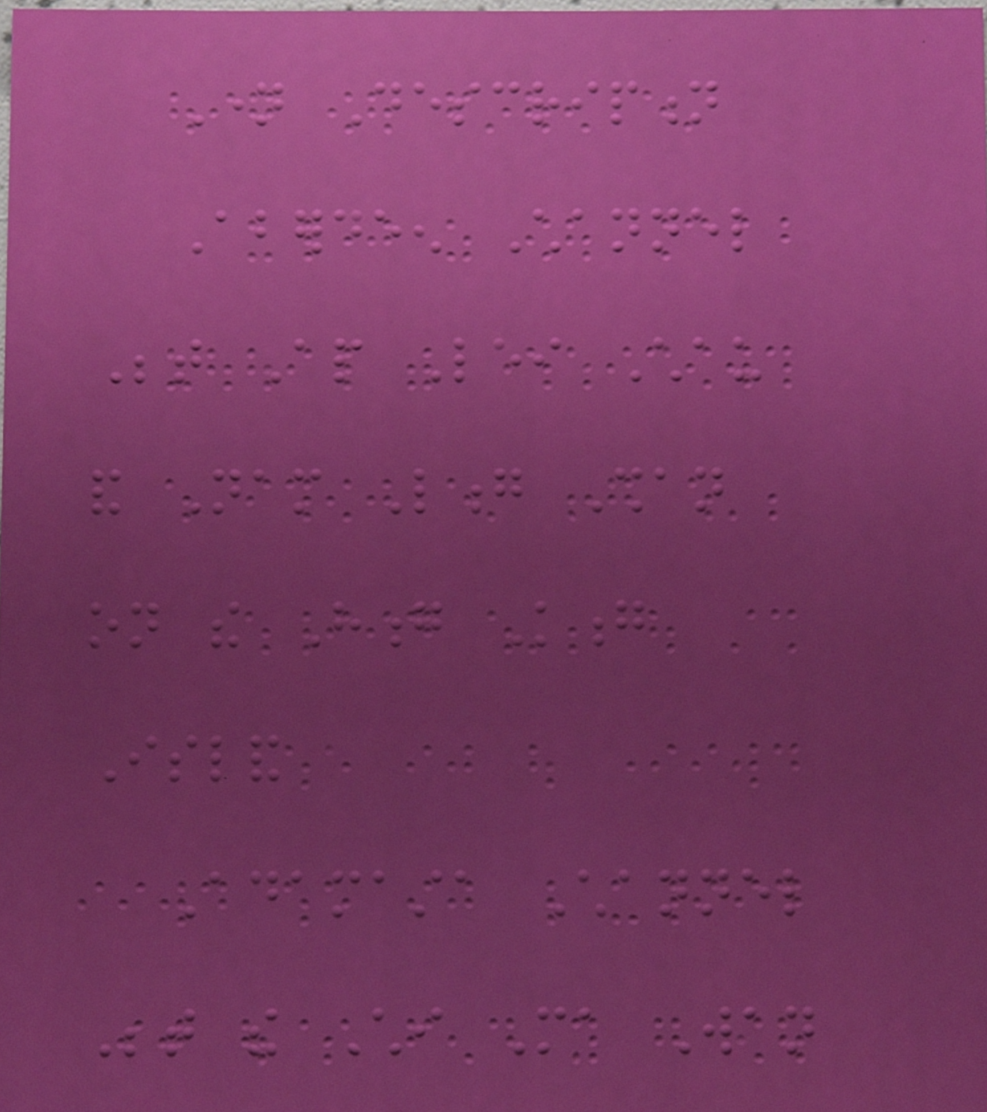Name Description
Aberdeen Channel
Between Ap Lei Chau
and Nam Long Shan
on the Hong Kong
Island
Adamasta Channel
Between the Chi Ma Wan
